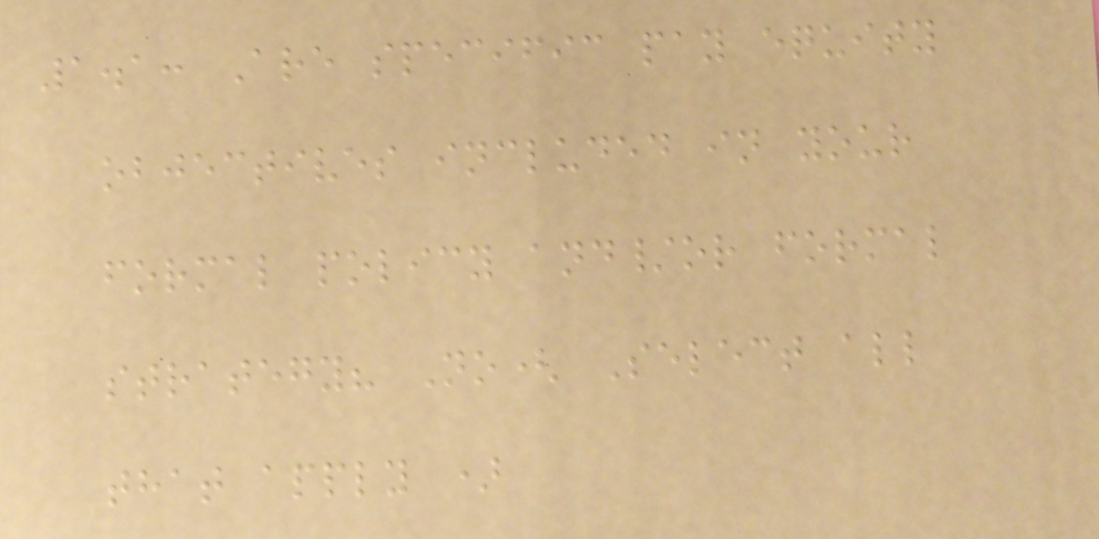1.1: Are specific pay equity
objectives included in your
formal policy and/or formal
strategy? No( Select all
that apply )
